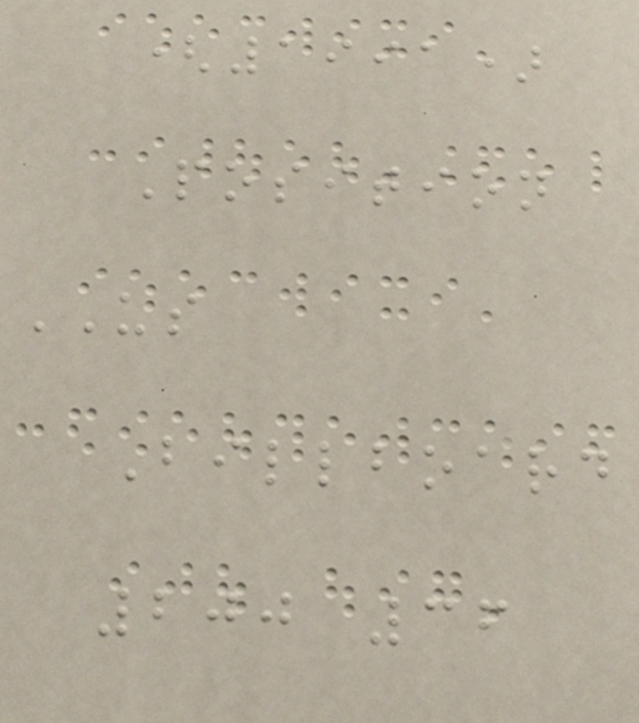(1991)
Position
US
Billboard
200 36
